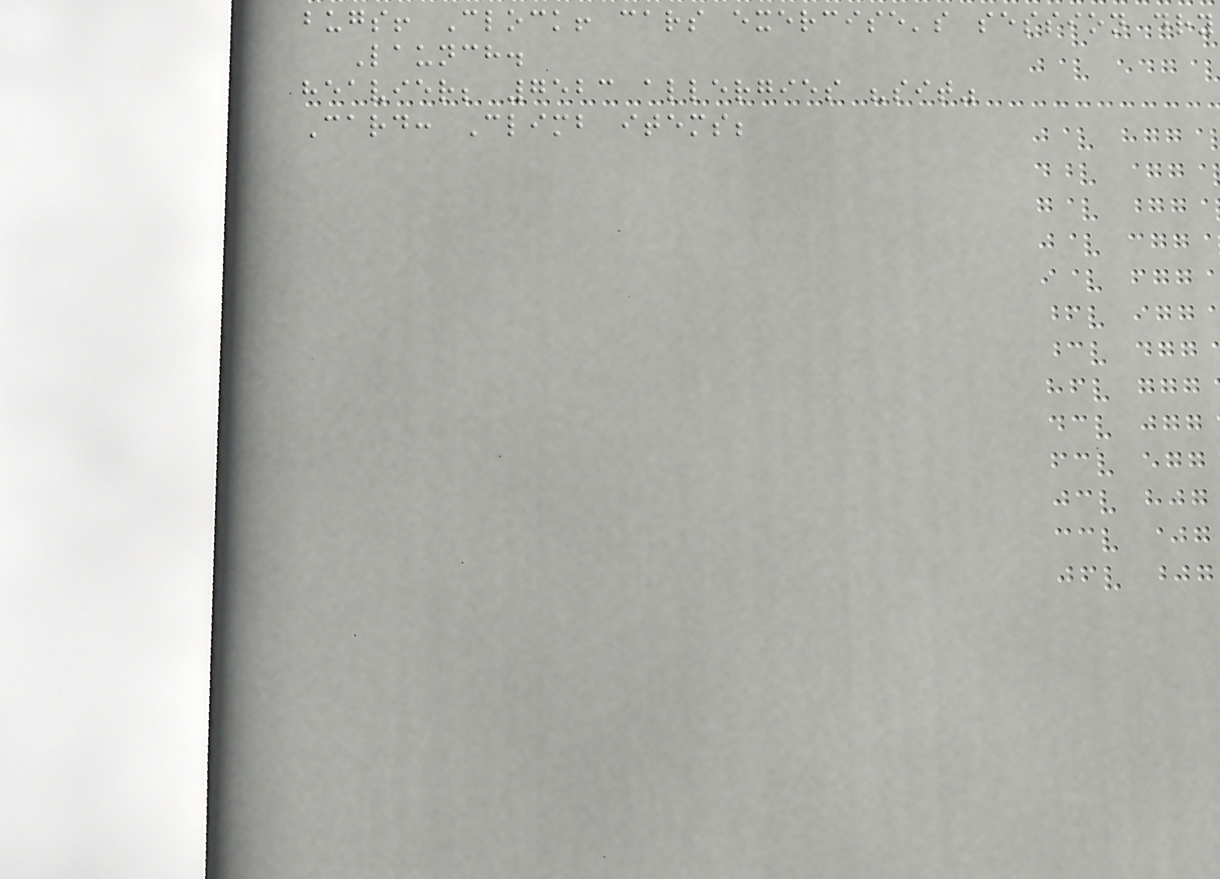bugs! Clock! cars exercise's session dry
Launch.
heavier; 7523 allergies "sit"
Card: Climb items;
